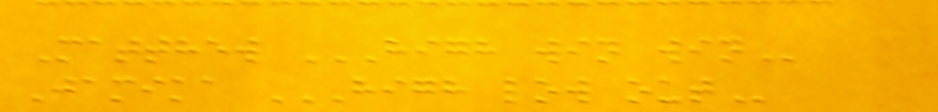Matthew HIGH WIN WIN
Jamika HIGH LOW OUT
